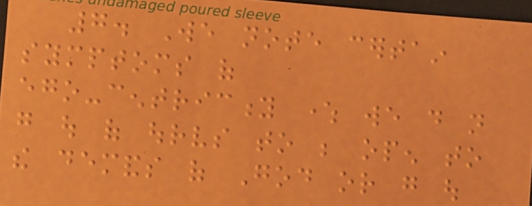7. We note certain
symptoms of
ego-centricity where we do not
go out of ourselves to be open to
the demands of God or go out
